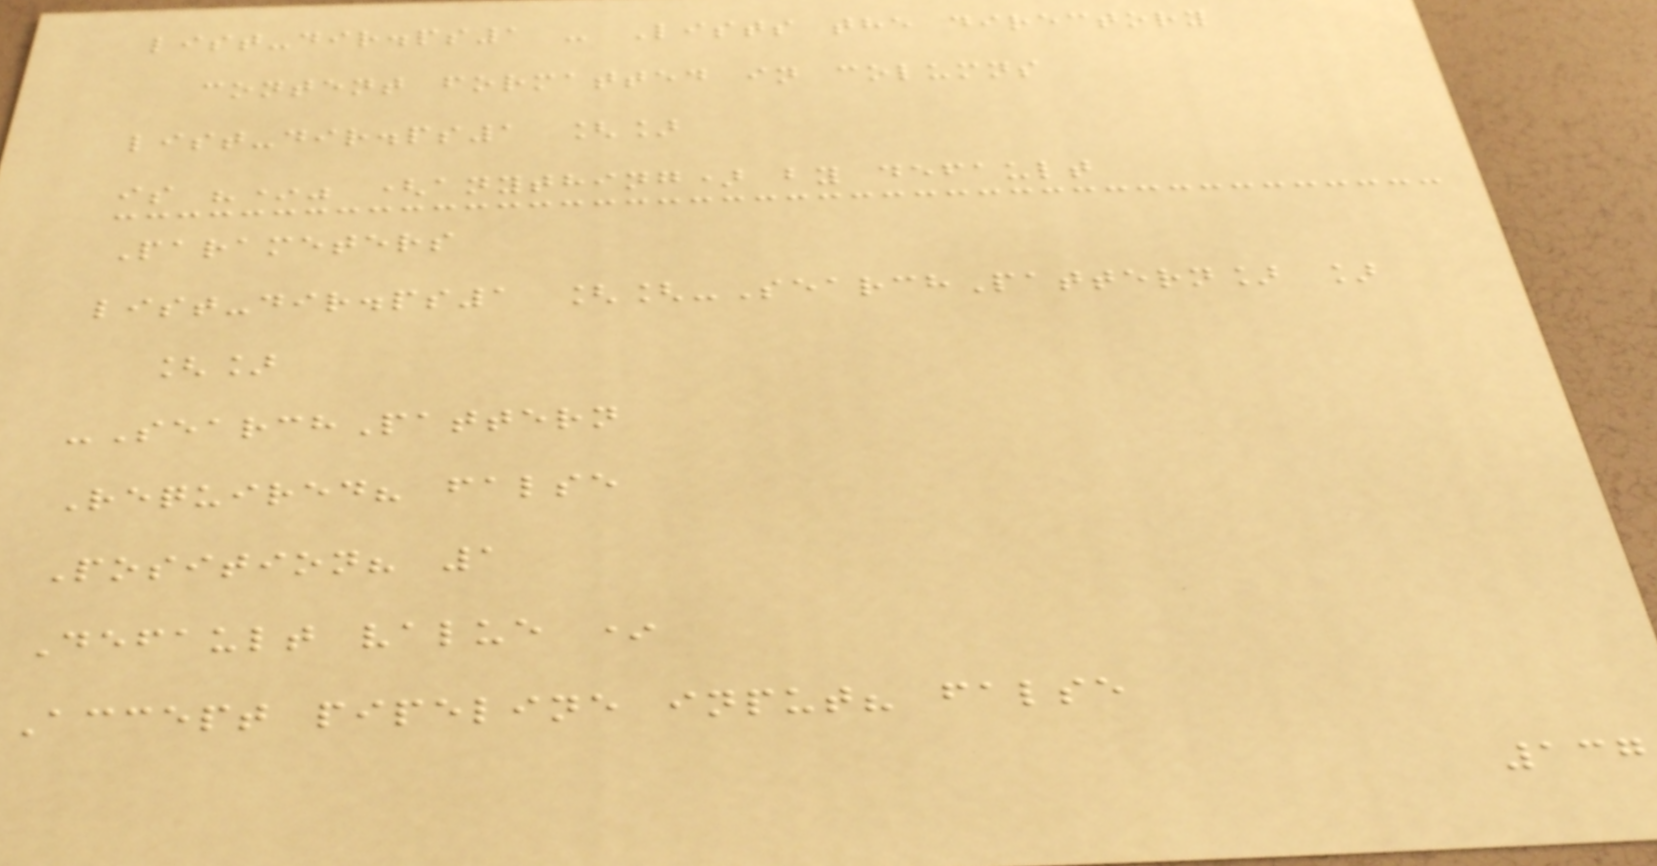list-dir.ps1 - Lists the directory
content formatted in columns
list-dir.ps1 []
is "*" (anything) by default
Parameters
list-dir.ps1 [[-SearchPattern] ]
[]
-SearchPattern
Required? false
Position? 1
Default value *
Accept pipeline input? false
137
